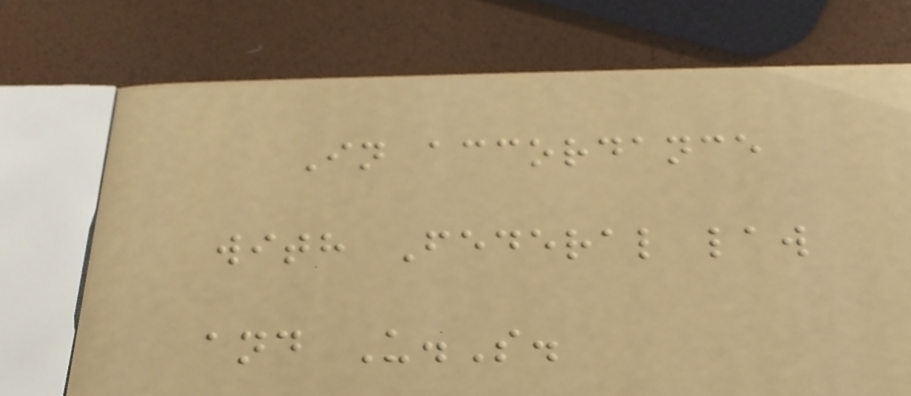In accordance
with Federal law
and U.S.
